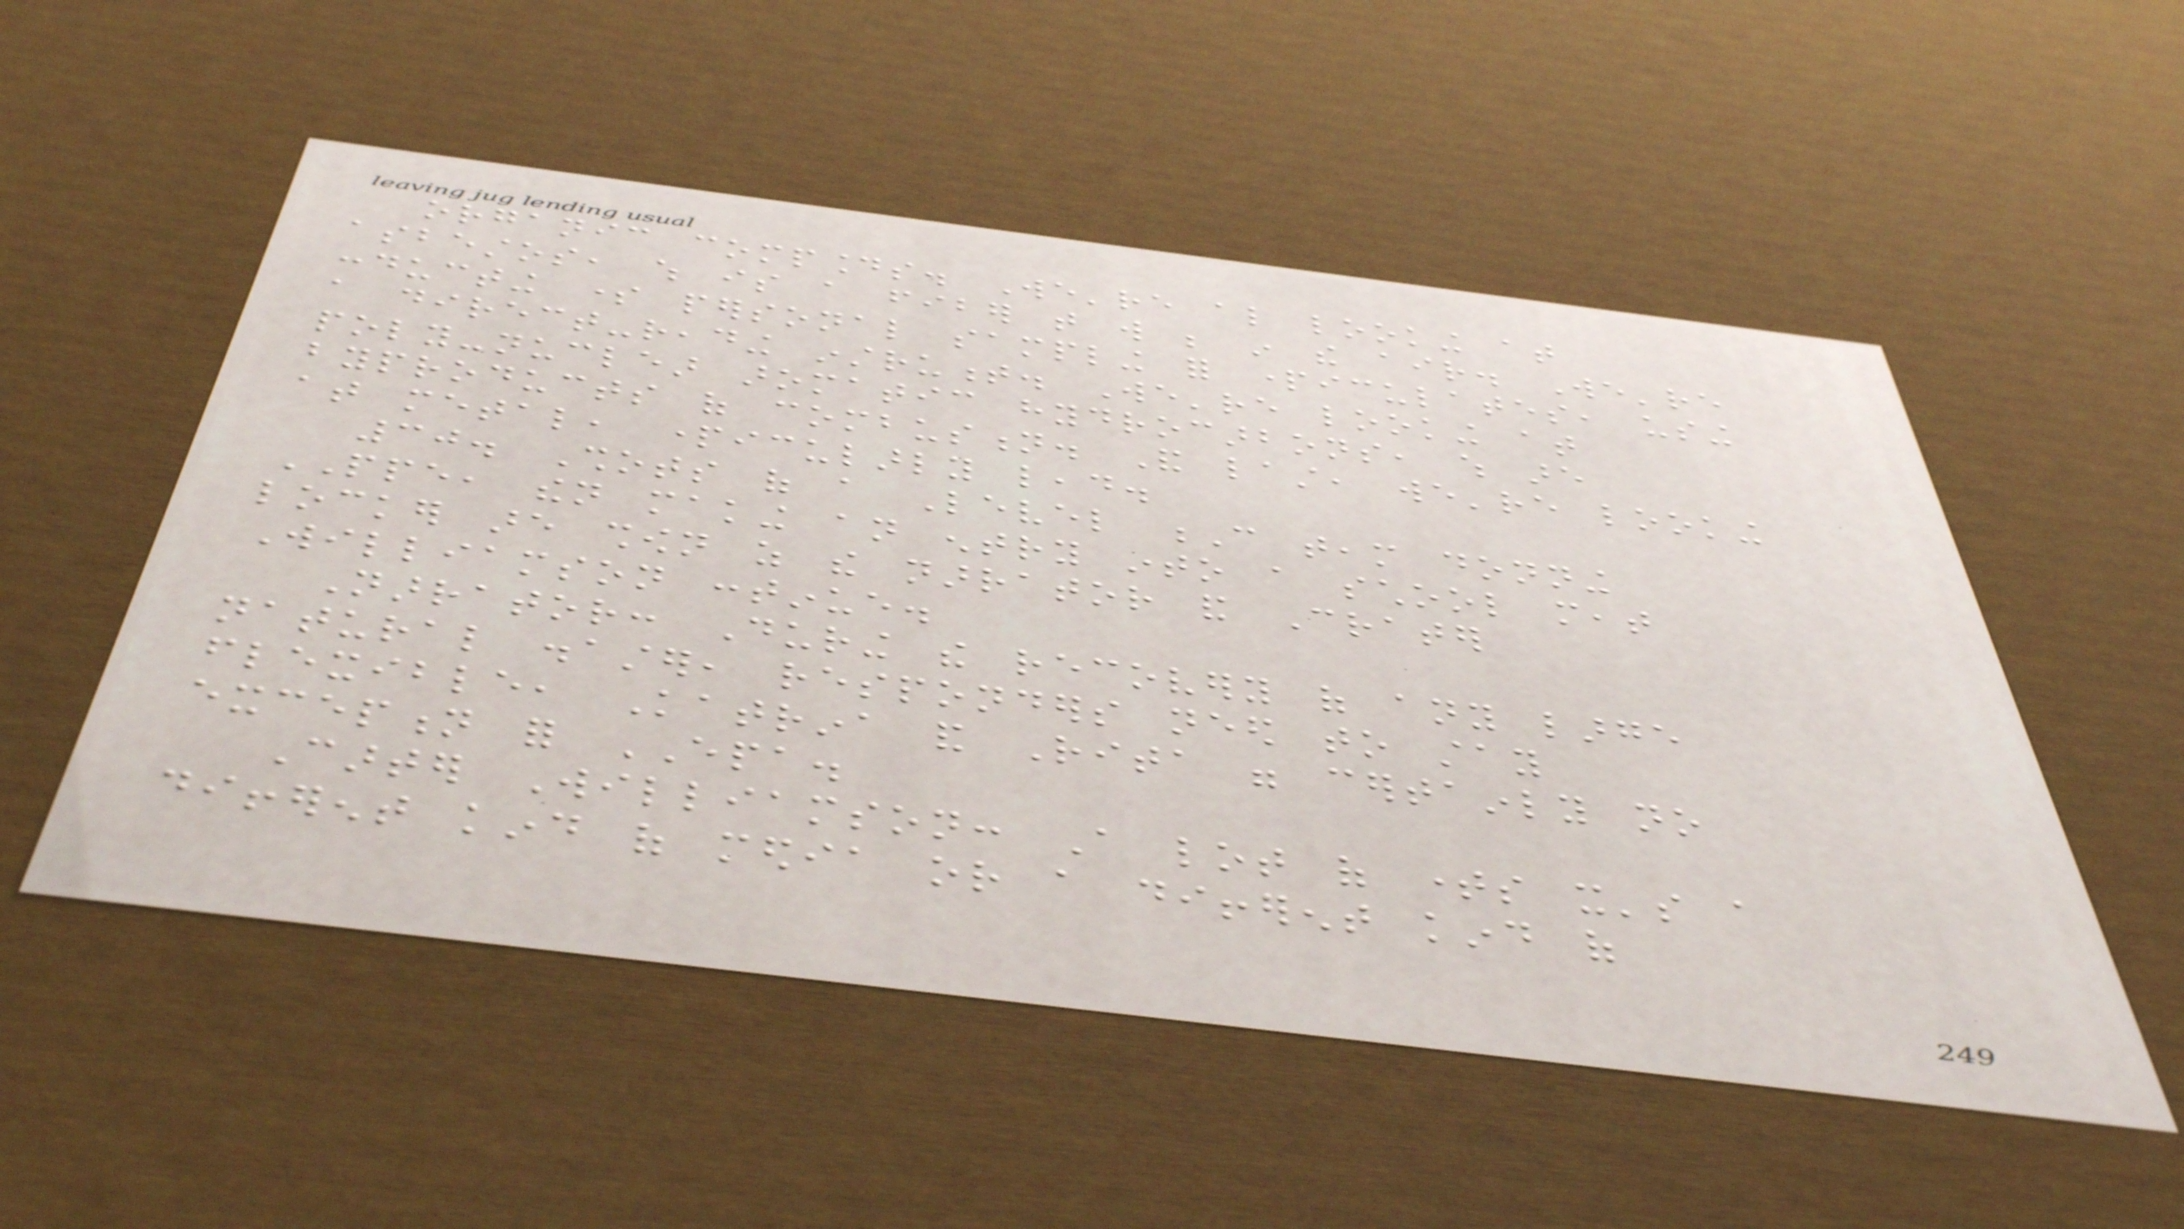organic compounds. We're also looking at
asbestos, which is a fiber that will be in the air. We're
conducting some personal sampling for particulates, using
a direct-reading instrument. We're looking at
poly-nuclear aromatic hydrocarbons, which are
byproducts of combustion. And last, we're looking
at metal, particularly lead.
30. Shots of a Level C team donning
PPE, then making an entry into a school meat
locker are shown as the narrator and Crater
Williamson continue.
Narrator: During the recovery of any large
natural disaster, responders need to stay
flexible, Katrina and Rita were certainly no
exception for EPA.
Carter Williamson: A lot of times it's a
different kind of media or a different kind of
